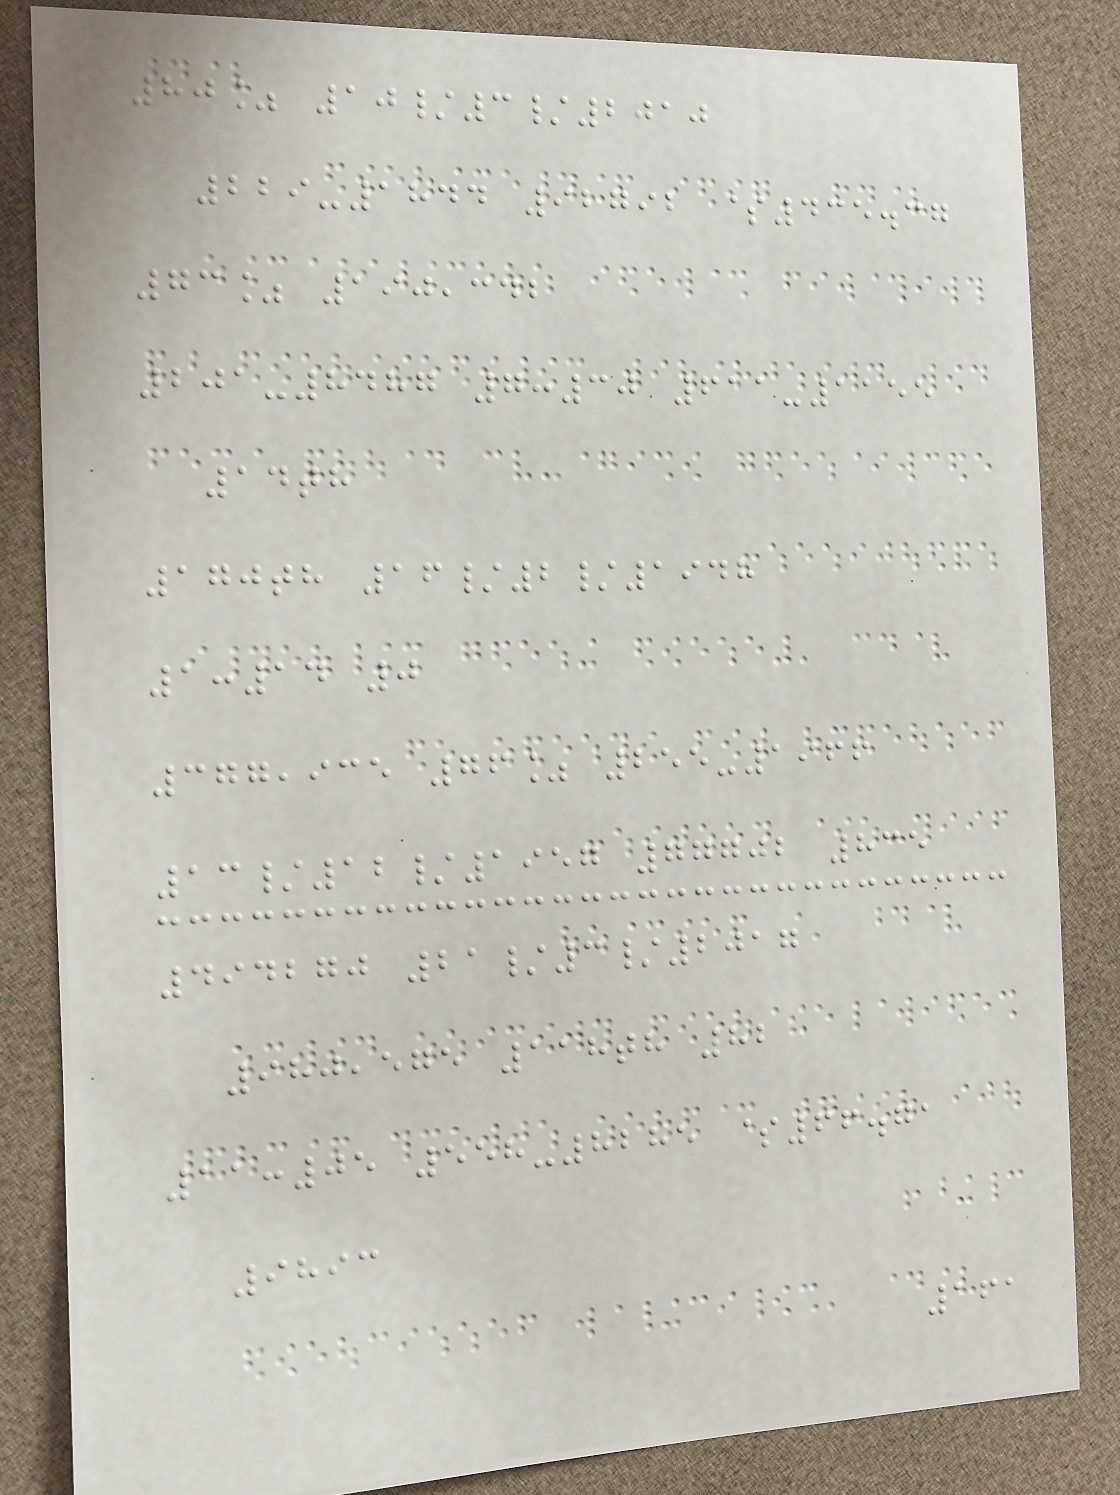80% 10/3/2010
229-1844 92792 $435.37
73% 190,342
201-8487 7:30 611-1155
14th
170th 16/2/1948
1:14 0
377,935 76% 255-1966
13/12/1957 77702 835
494270 21/3/2017
980,575 118th 82
11:05 558-8285 $66.71
9893
161
